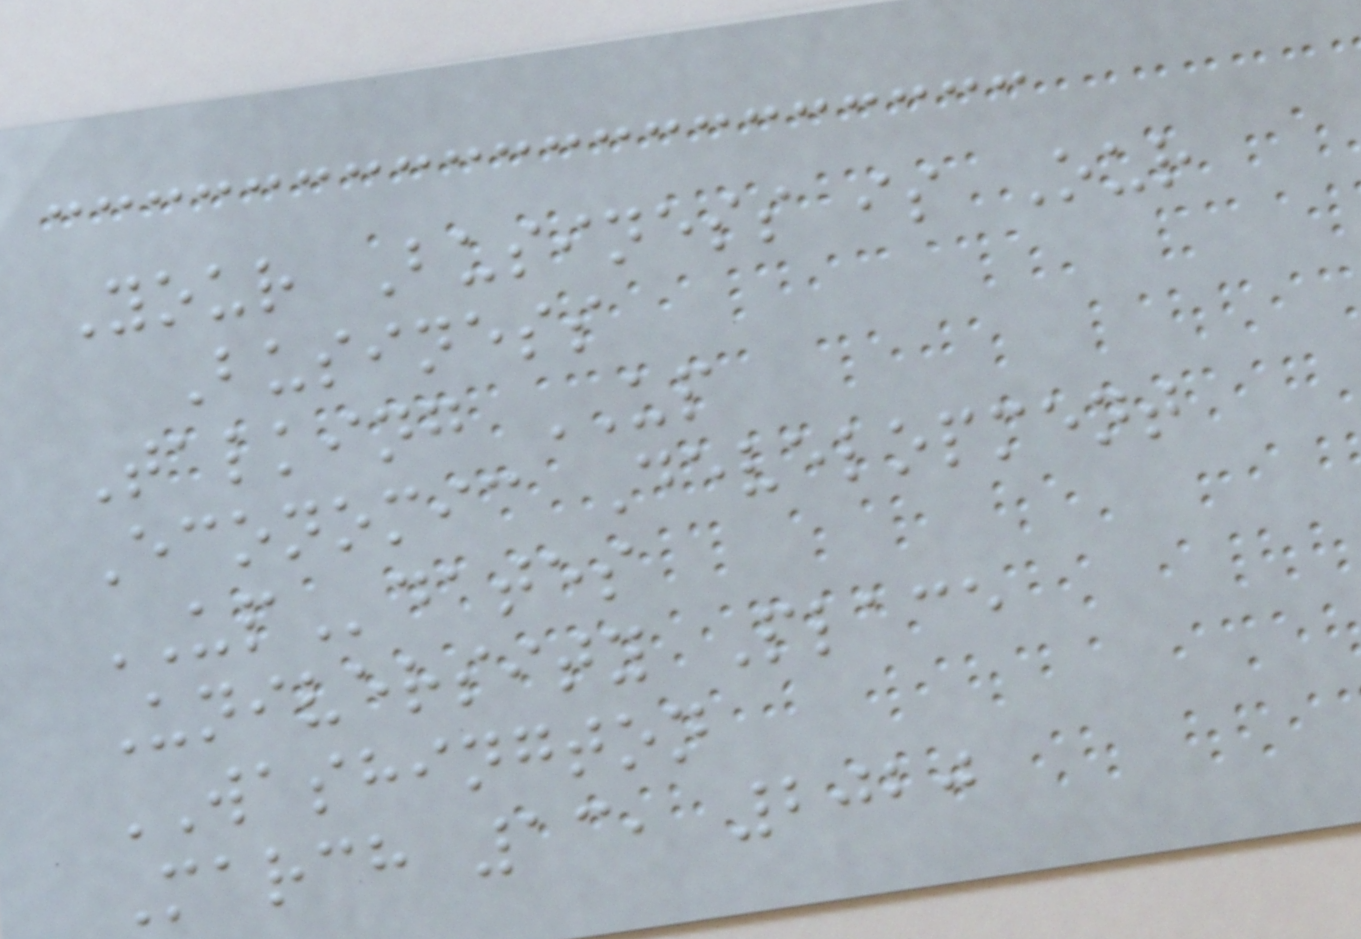Your Business is Our
Business
Talking UP
Economic Development
UPdates
University Place
WASHINGTON
March 13, 2020
